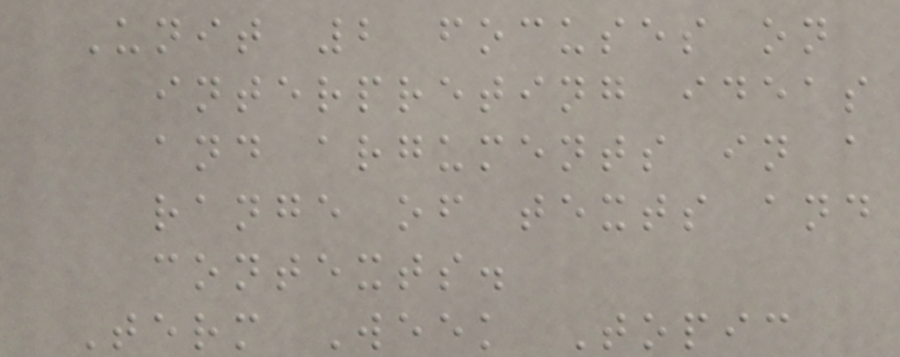Unit 2 focuses on
interpreting ideas
and arguments in a
range of texts and
contexts.
Term Week Topic
